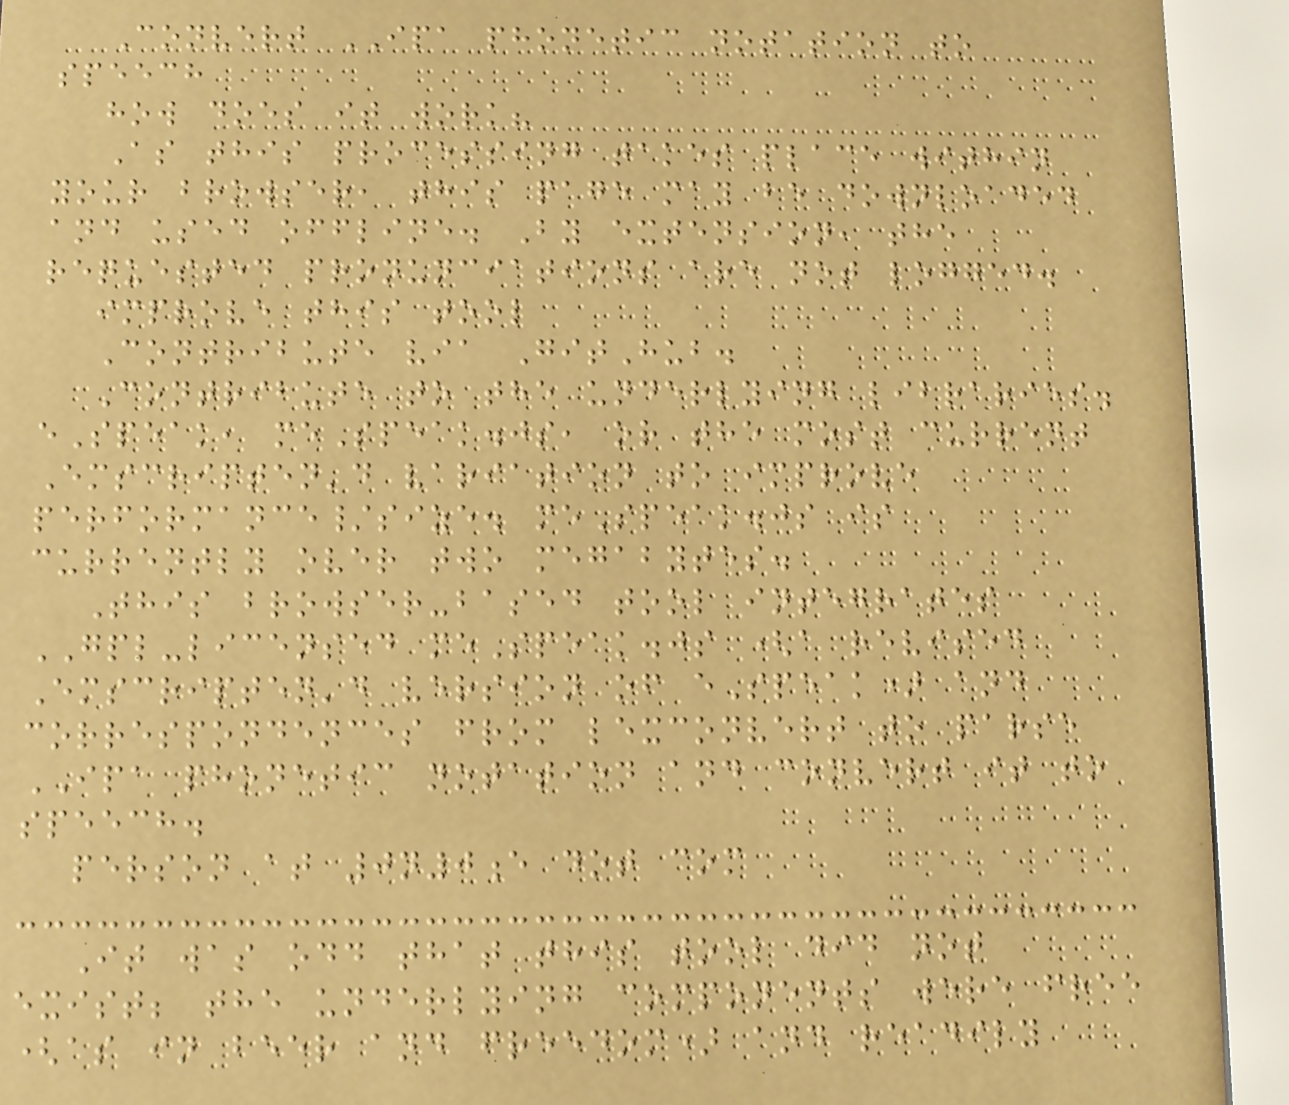Convert IPA phonetic notation to
speech
how does it work?
As this processing takes place within
your browser, this page may be downloaded
and used offline. By extension, the
requested pronunciations are not logged.
improve this tool
Contribute via GitHub.
Contribute to the underlying libraries.
eSpeak, meSpeak.js, or the most current
Emscripten'd variation to improve
performance/size. meSpeak.js is
currently over two megabytes.
This browser-based tool integrates
GPL-licensed meSpeak.js (a revised
Emscripten'd version of eSpeak) and
correspondences from lexconvert to parse
IPA phonetic notation and convert it to
speech.
person at 0n0e dot com
It was odd that this tool did not
exist; the underlying components were free
(as in beer and freedom) and readily
